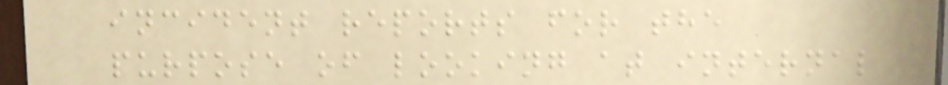incident reports for the
purpose of looking at internal
